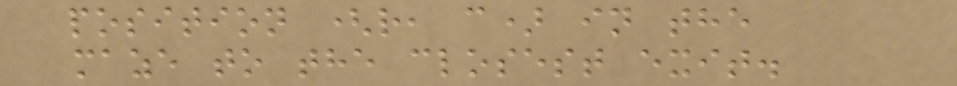position (r, c) in the
maze to the closest exit.
